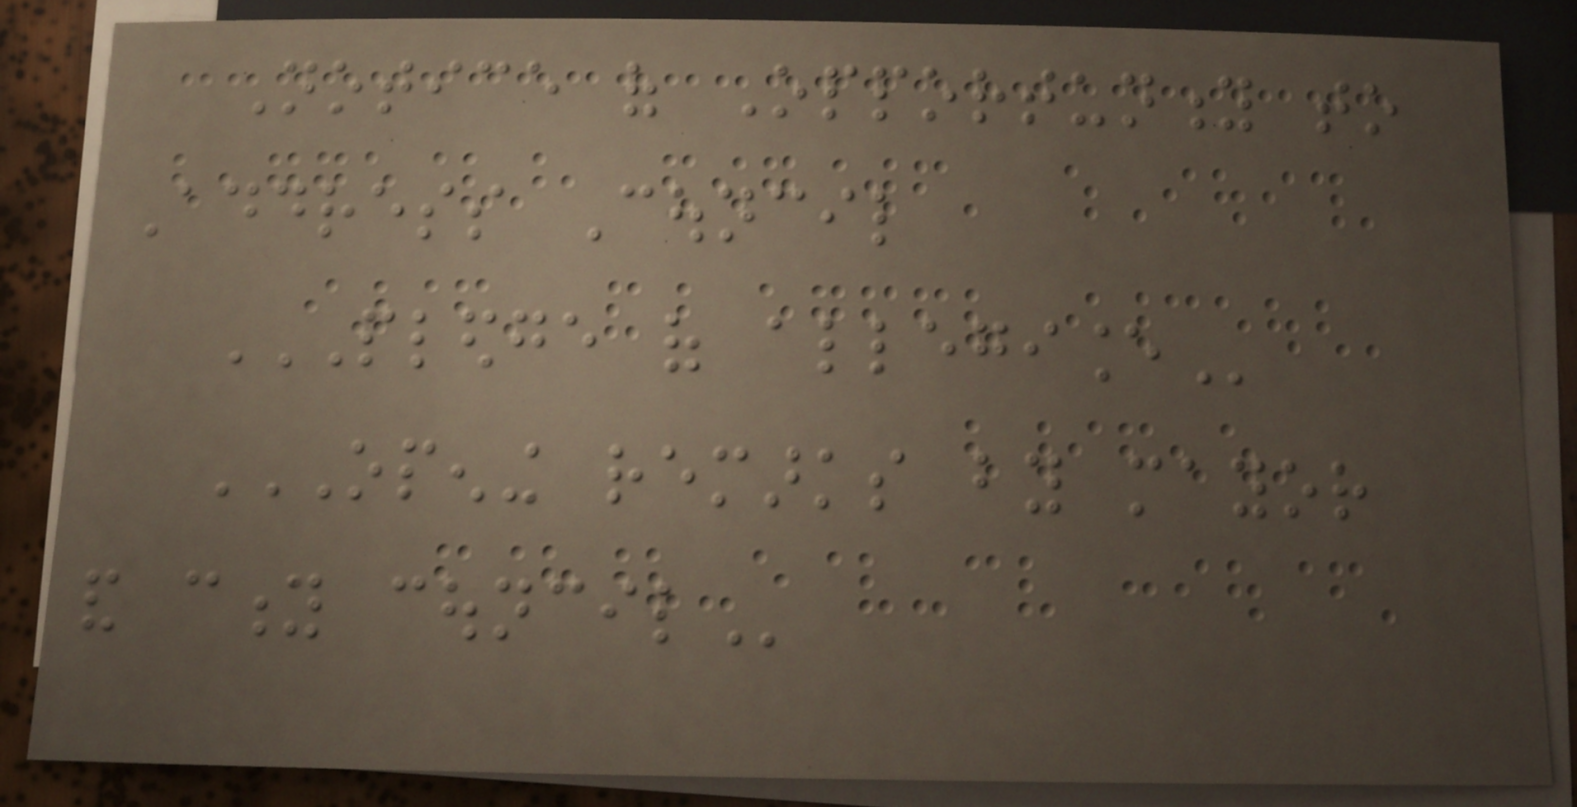Notice of Opportunity to
Address Council
PLEDGE OF ALLEGIANCE
OPENING REMARKS BY MAYOR
AND CITY COUNCIL
